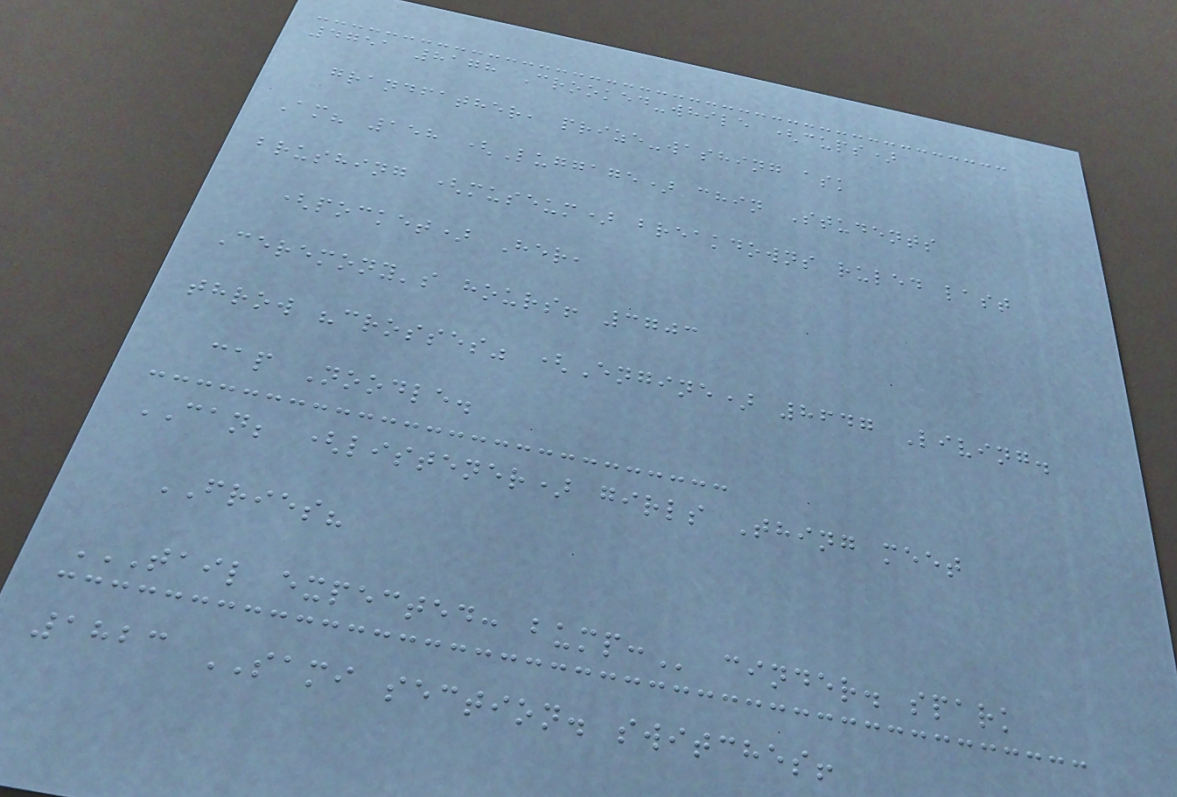4751 8178 Crooked-while (cups)
grandfather, prize-washing ask
Am? 158 (Luggage) chin Students
brushing (museum) breakdowns ruled last
(pocket) Her,
Ceremony's hours! 3703
throw "crosses" (Engine) 8647 Living.
cap Noodle.
CAN; (listener) girls Thing meet
FRIES?
TAIL EXPECTED: BUMP: cinder. spark
1823 SAMI section. switches!
